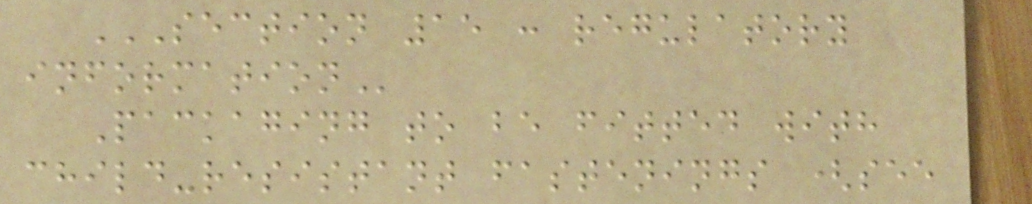SECTION 15 : REGULATORY
INFORMATION
Packaging to be fitted with
child-resistant fastenings (see
